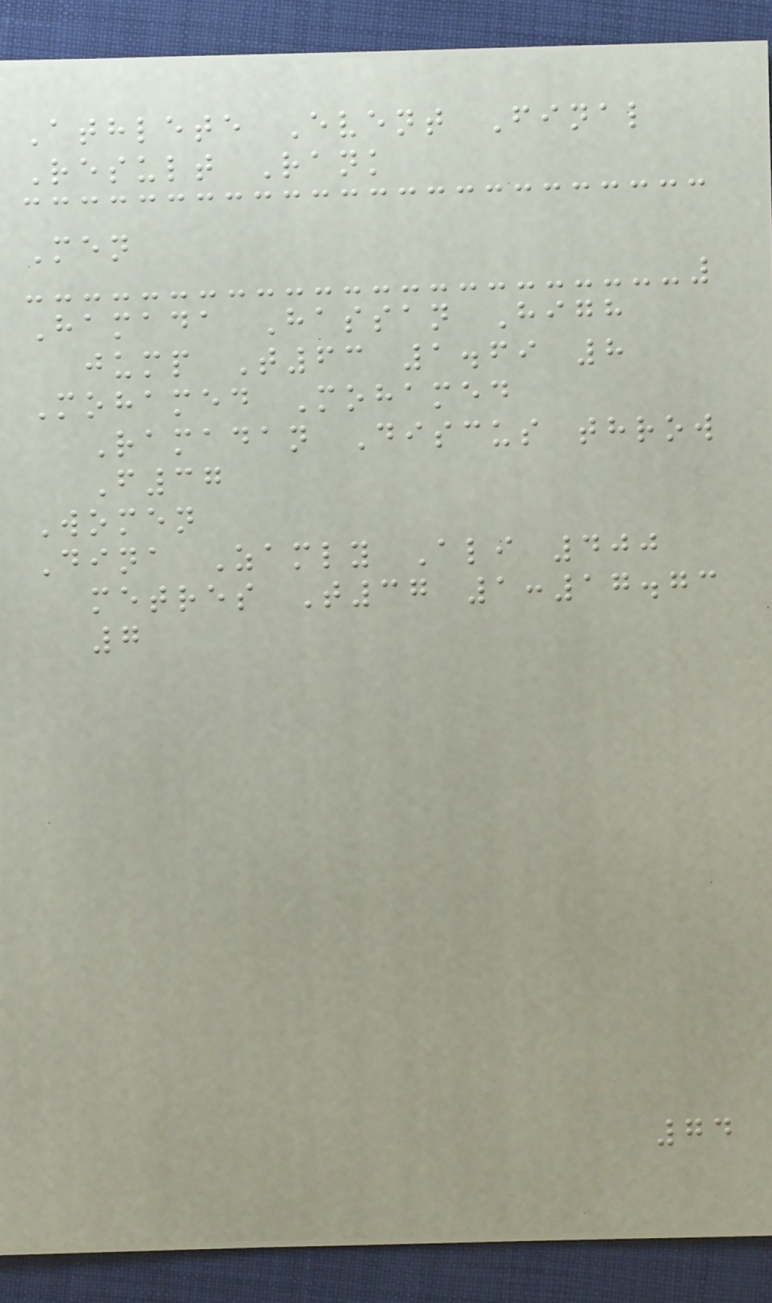Athlete Event Final
Result Rank
Men
Hamada Hassan High
jump T63 1.69 8
Mohamed Mohamed
Ramadan Discus throw
F37
Women
Dina Zamly Ali 400
metres T37 1:17.73
7
74
